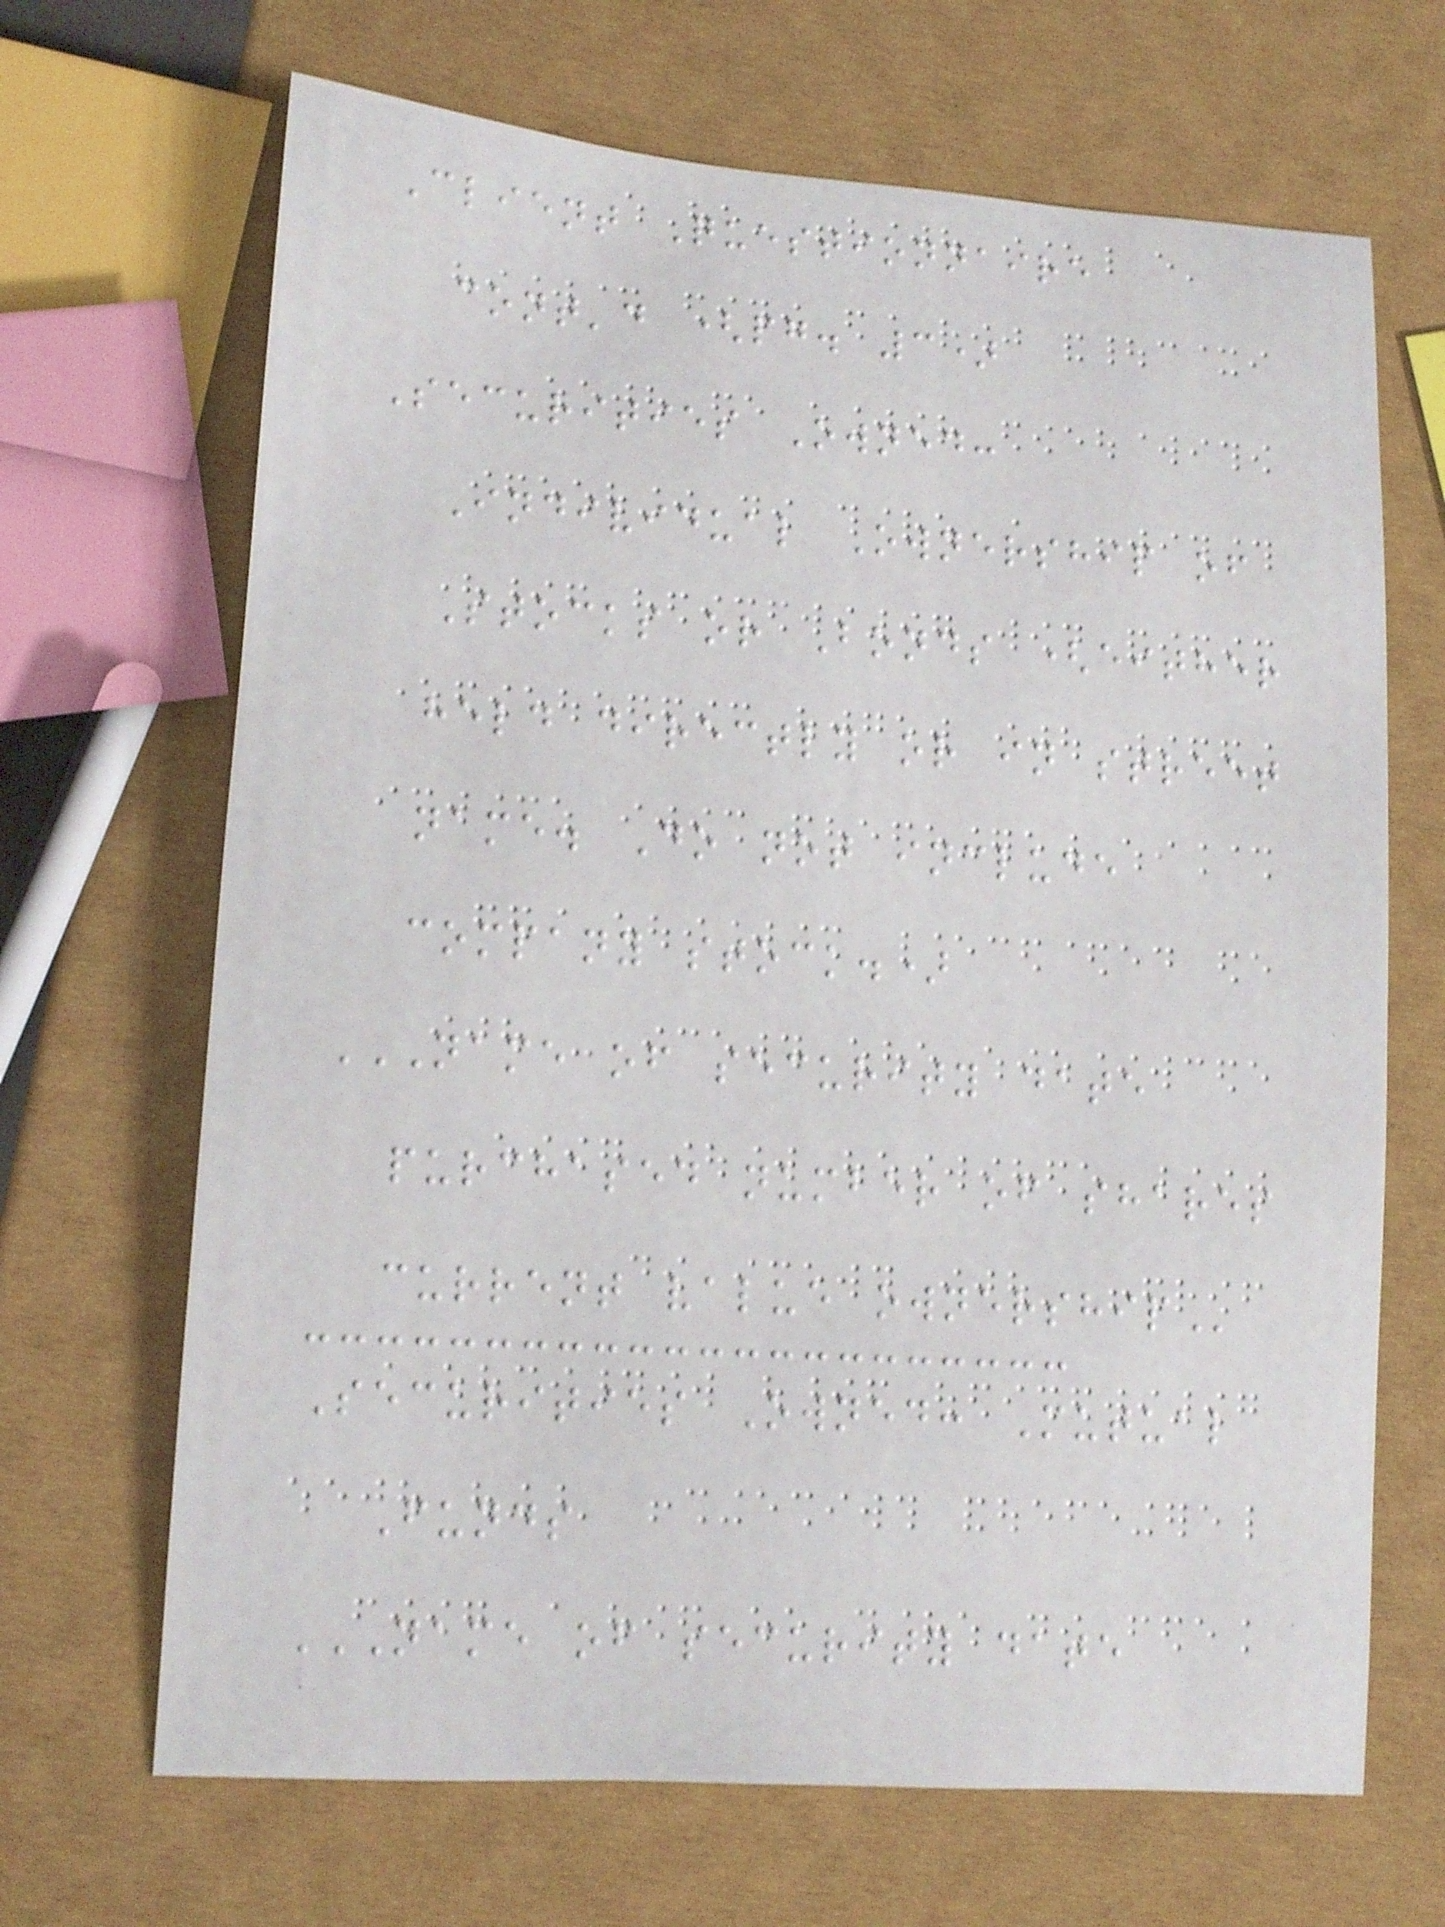Client Questionnaire
cont'd (pg. 3)
Securities Owned:
Individual Ownership of
Stocks or Bonds (either
held directly or in street
name. Do not include
company stock.)
NAME OF SECURITY DATE
PURCHASED NUMBER OF SHARES
CURRENT VALUE OWNERSHIP
Securities Owned: Mutual
Funds
NAME OF SECURITY DATE
